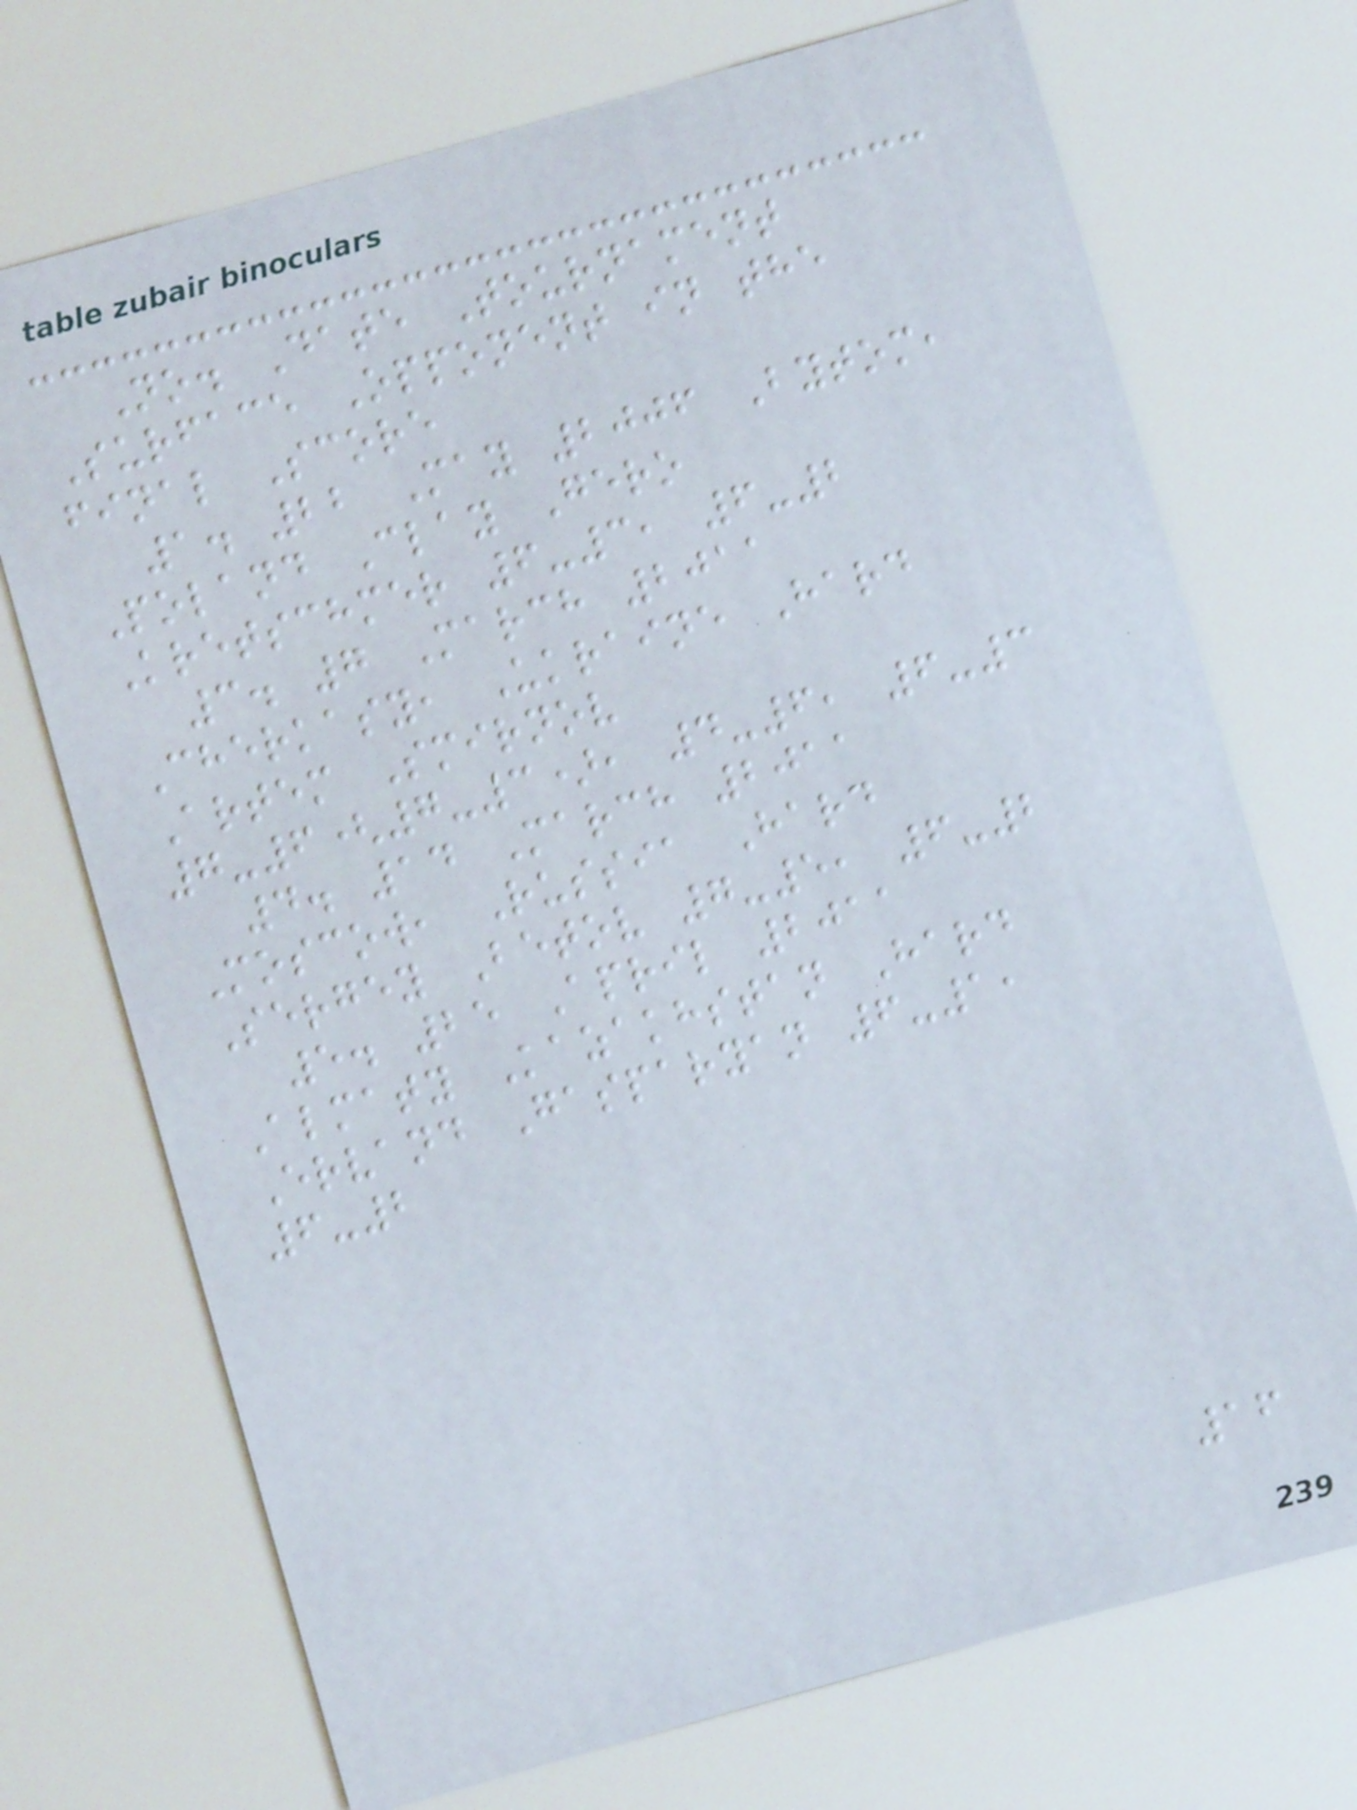No. Date Tournament
Surface Opponent in the
final Score
1. 22 May 2006 Bytom,
Poland Clay Gero
Kretschmer 6-3, 6-2
3. 7 March 2011
Cherkasy, Ukraine Hard
Artem Smirnov
7-6(7-3), 4-6, 6-3
4. 14 March 2011
Moscow, Russia Hard
Sergey Betov 7-5, 6-2
5. 25 April 2011
Almaty Kazakhstan Hard
Ervand Gasparyan 6-1,
6-2
16
